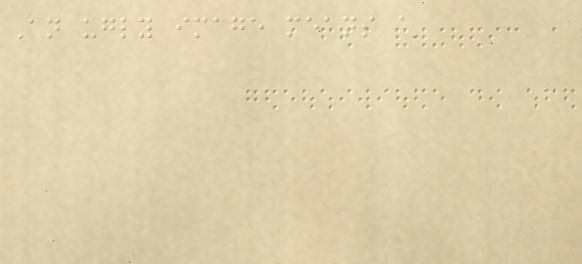An ugly image means a
